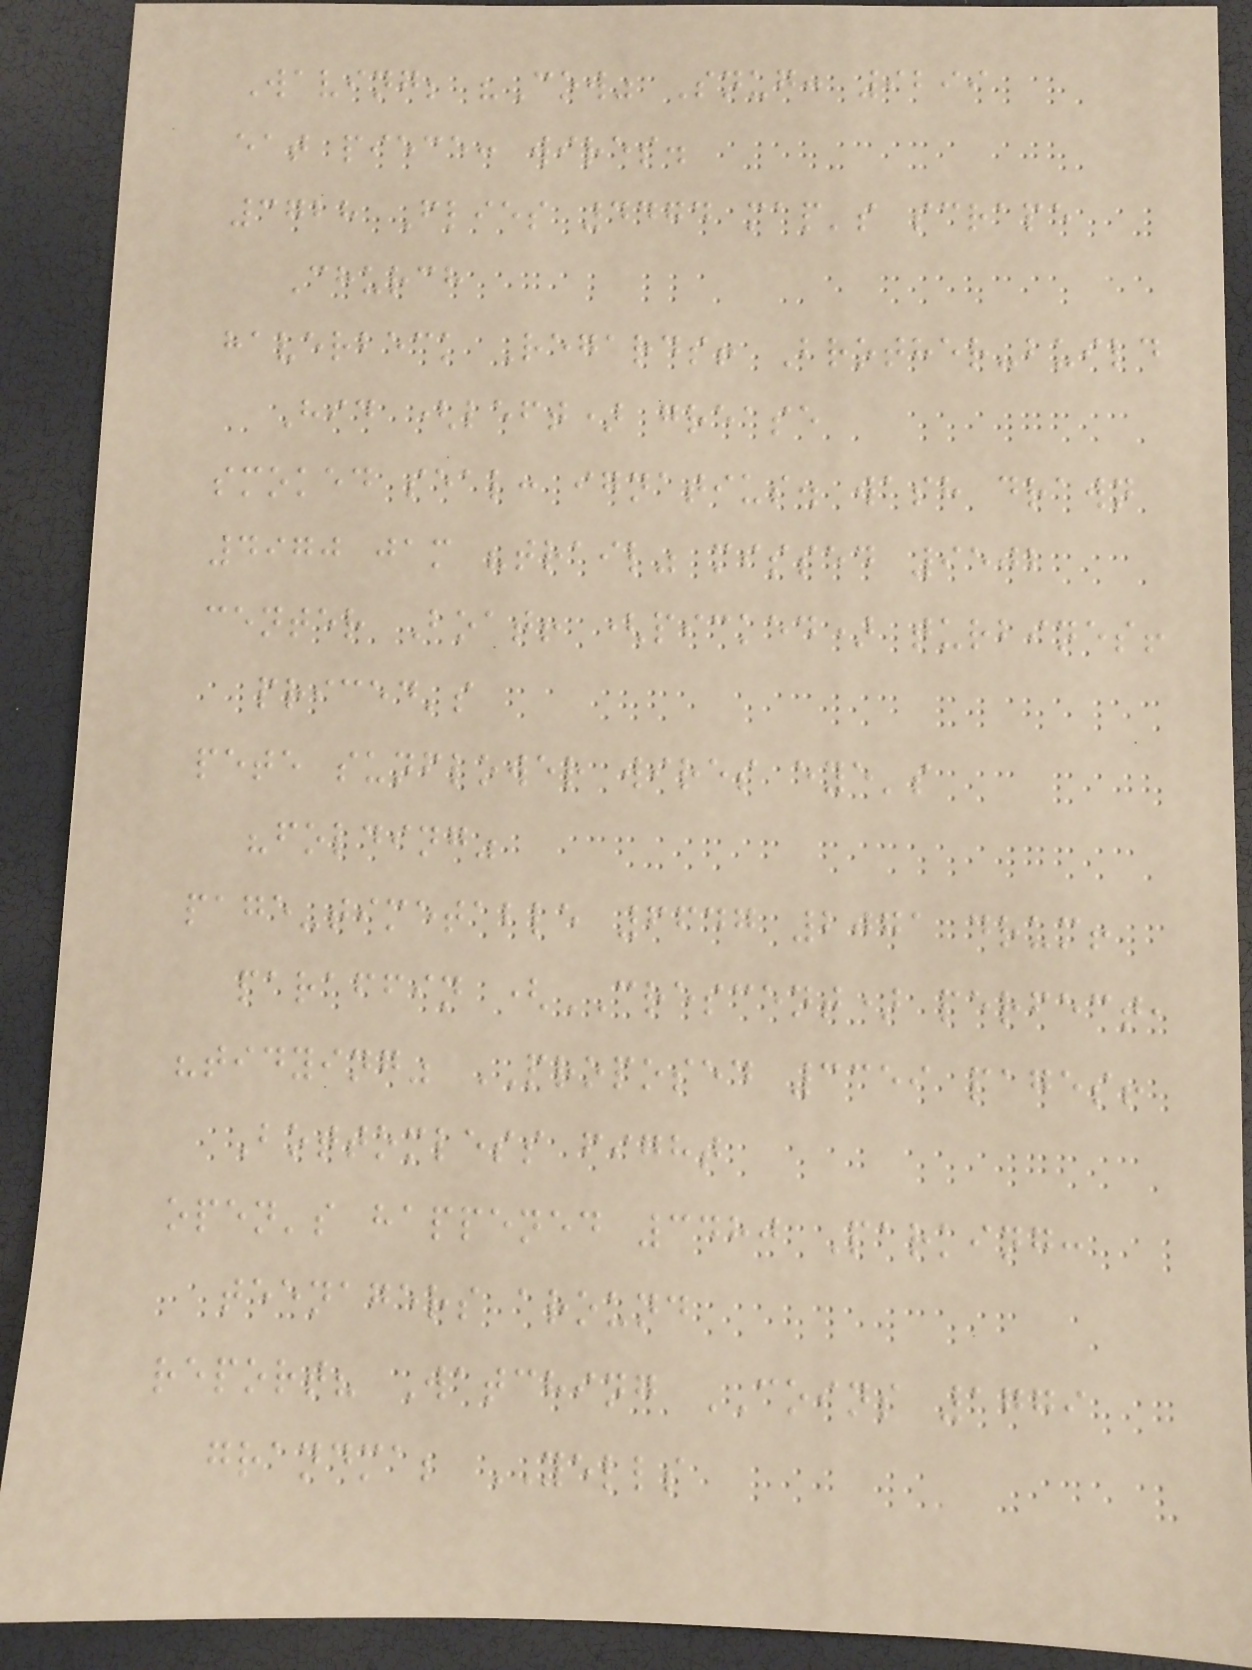Waving; "Cow" Snug: 9299
eat piece: wires.
3728 Flies 4474 map's scrape
Church
haverbeck Regards! Brother-build
Hid (left) grease
smoked seal: ignatius. wash drawn
4970 jam "trail" missed 9502
center Boat! (picked) turbines!
priced's
pete sunflower wires eye's
"folding"
page-timetable 6647 2071 drum!
paraffin (CRESCENT) perfect,
"tidying" PROPOSED 3359 pages!
Bottomless fight
open's happened 3480 Parking:
teenagers around
report? Watching COINS 1779
grandma; YELLS
